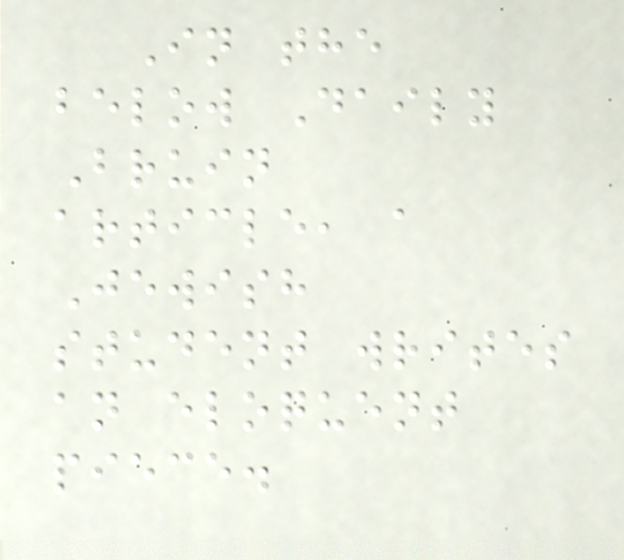In the
below Daily
Bruin
article, a
Jewish
student writes
an eloquent
piece.
